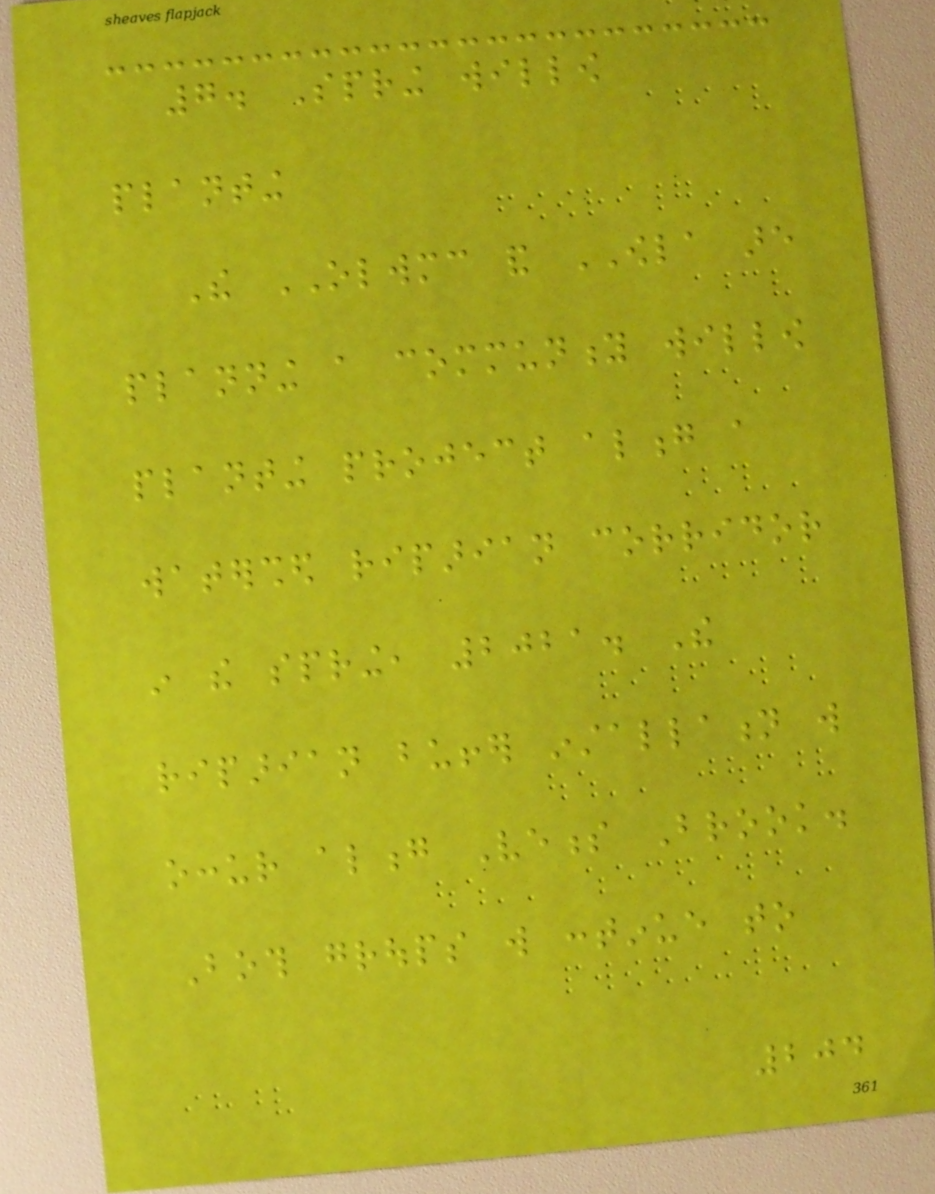7. Spring willow
planting
The OLWMC and OWLA are
planning a community willow
planting project along a
watershed riparian corridor
in the spring, 2021. The
riparian buffer installation will
occur along Veness Brook.
Both groups will continue to
204
